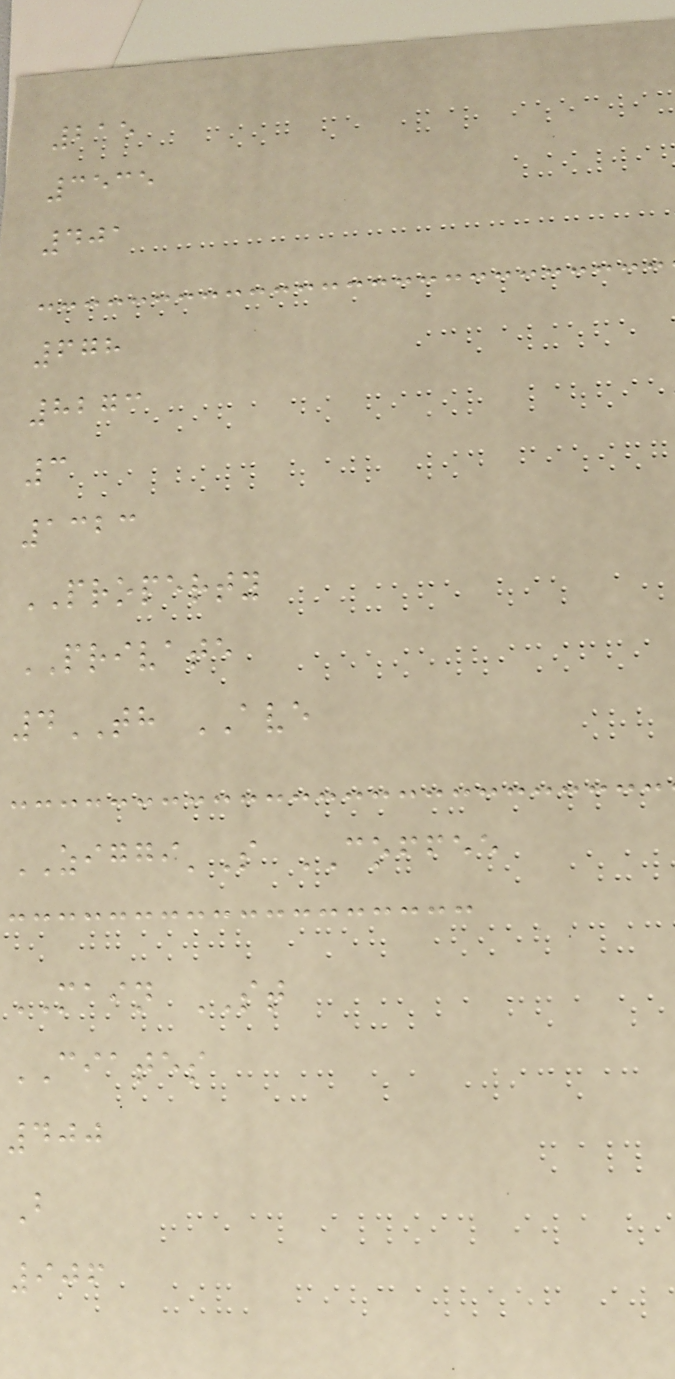215
3535
401
678
8273
3
1323
PROPERTY
PRIVATE
4TH AVE
ZIGGI'S COFFEE
MAIN ST
CIATES
400
B
906
